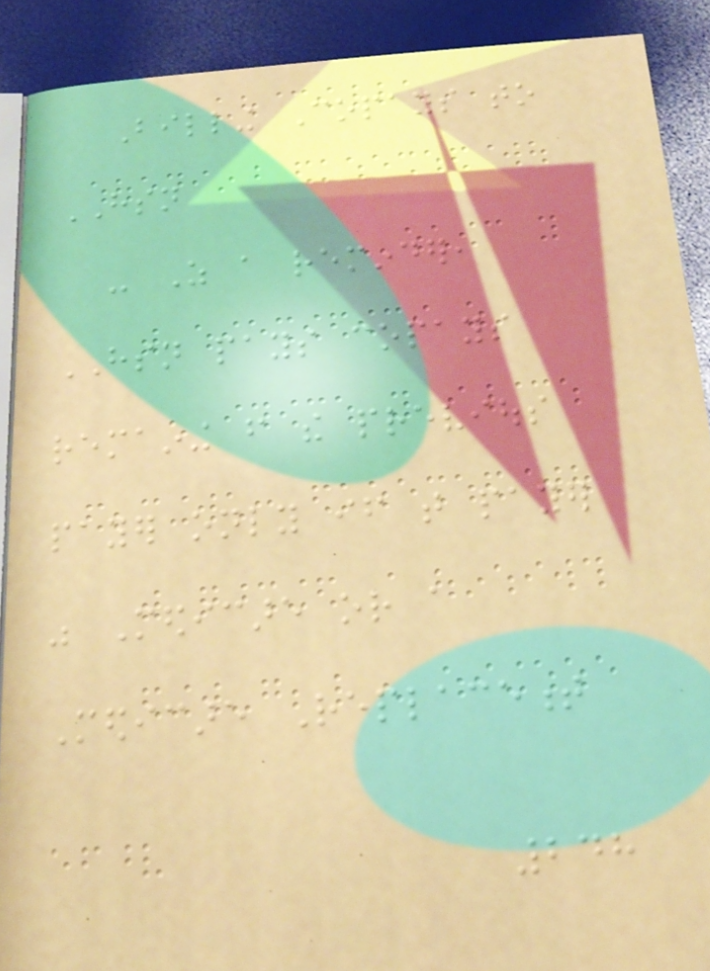Billing Copays to
HSN
- As a reminder,
HSN pays copays
remaining from the previous
payer only if that payer
was Medicare or a
Medicare Replacement
248
